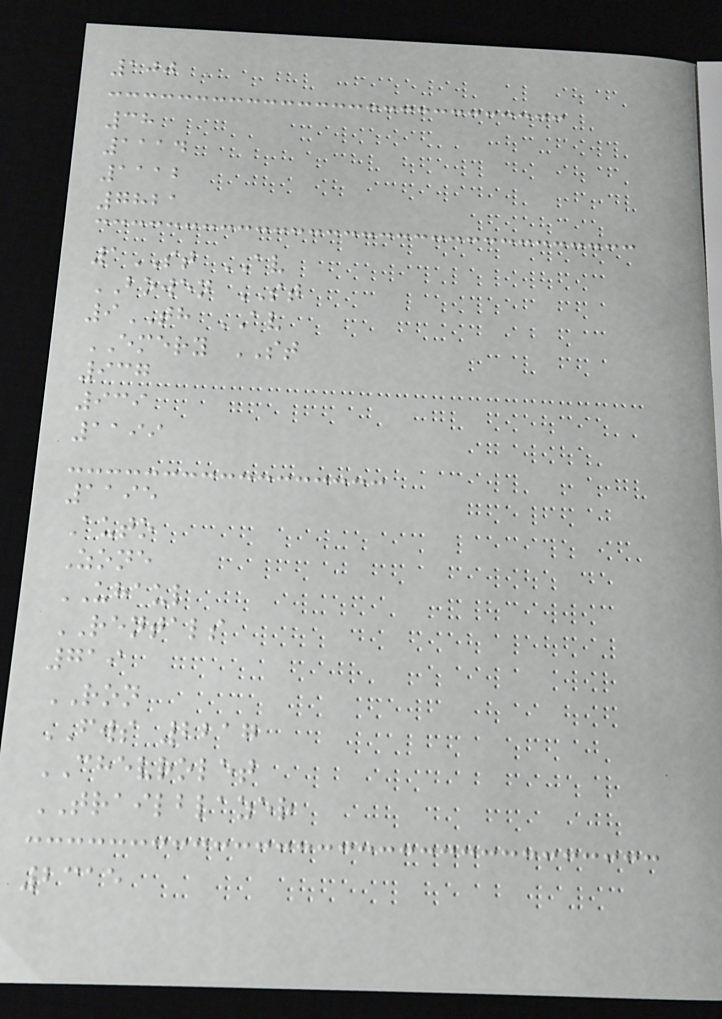100
38
1114
1112
7821
1ST AV
BOWEN ST
9TH AV
EMERY ST
937
939
1199
1195
Auto
Zone
UHAUL
RENTALS
719
RON
FWS 2217
CHEVROLET
TRAILBLAZER
2315
